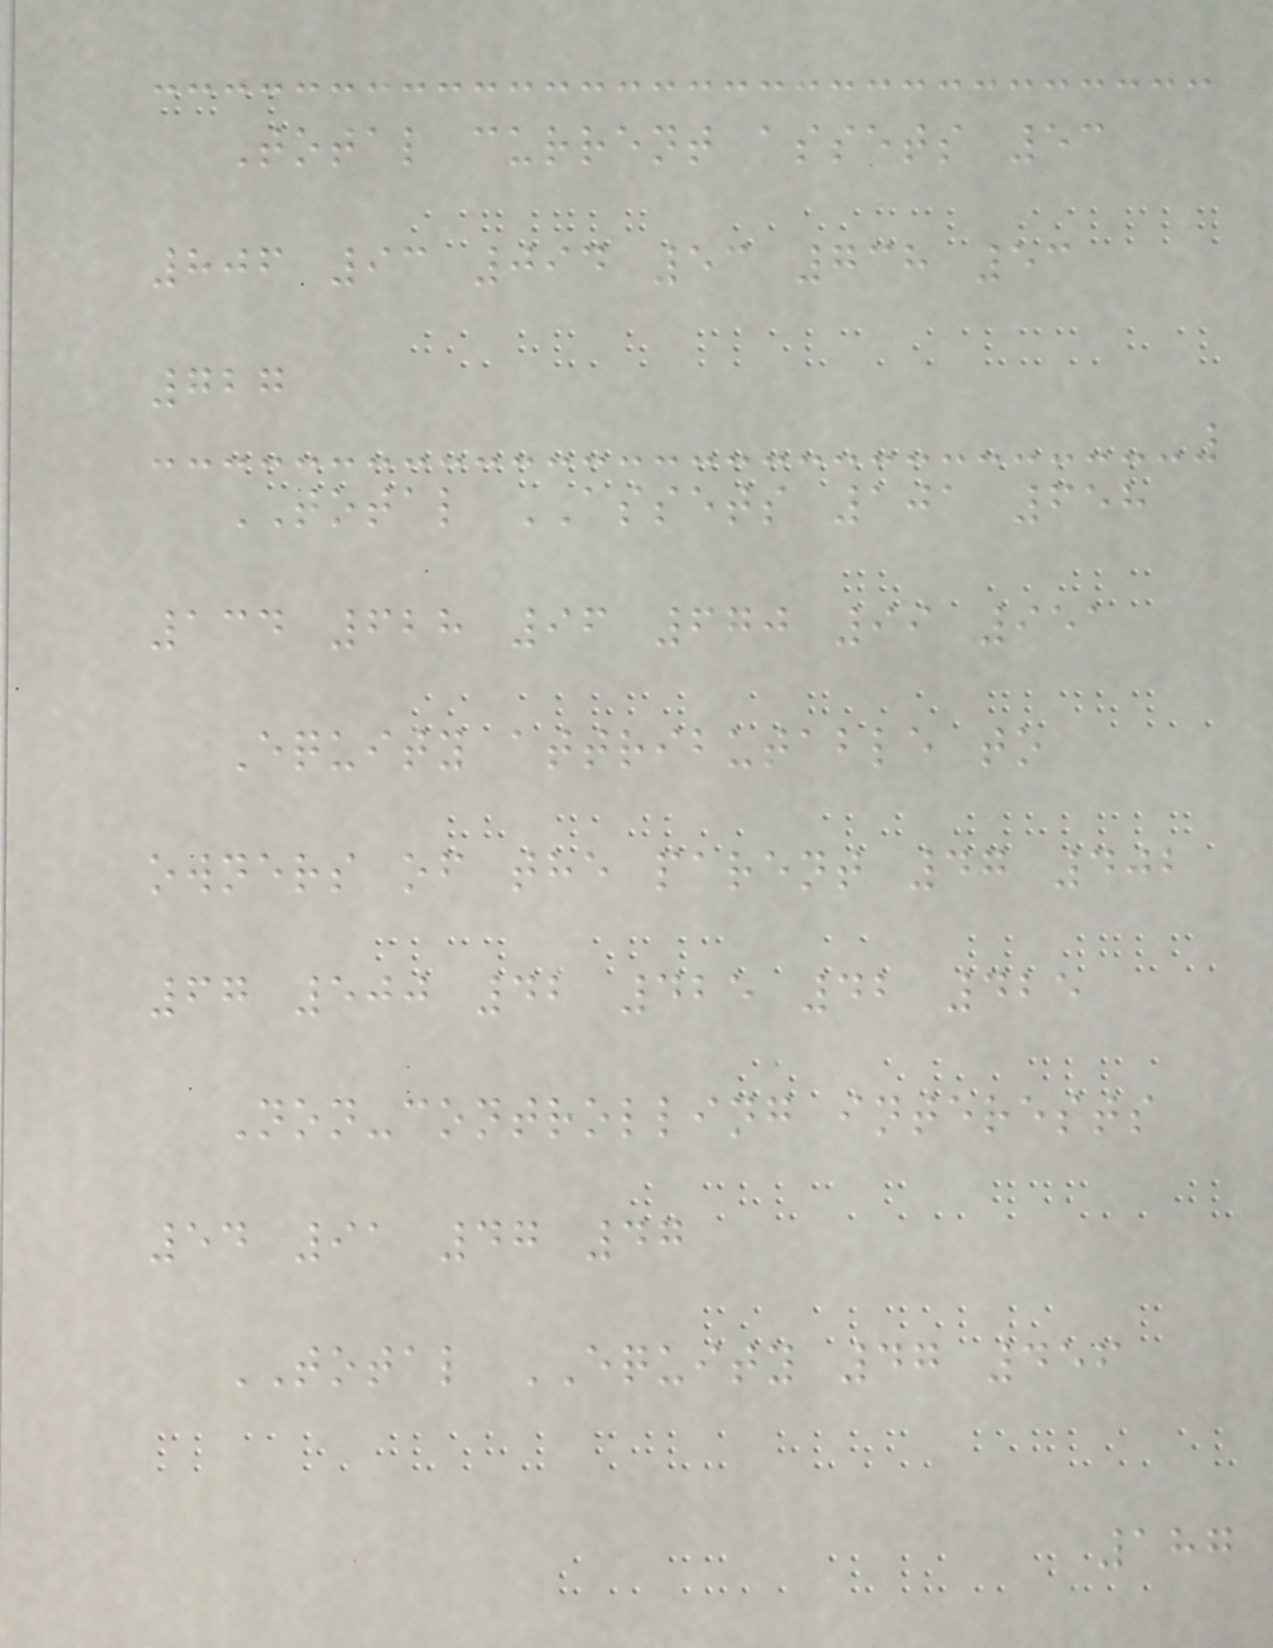Total current assets 53
806 93 094 53 738 53
727
TOTAL ASSETS 101 658
134 628 96 670 99 951
Equity attributable to
owners of the parent 47 402
67 500 42 425 42 425
Non-controlling interests
54 91 47 47
TOTAL EQUITY 47 456
187
